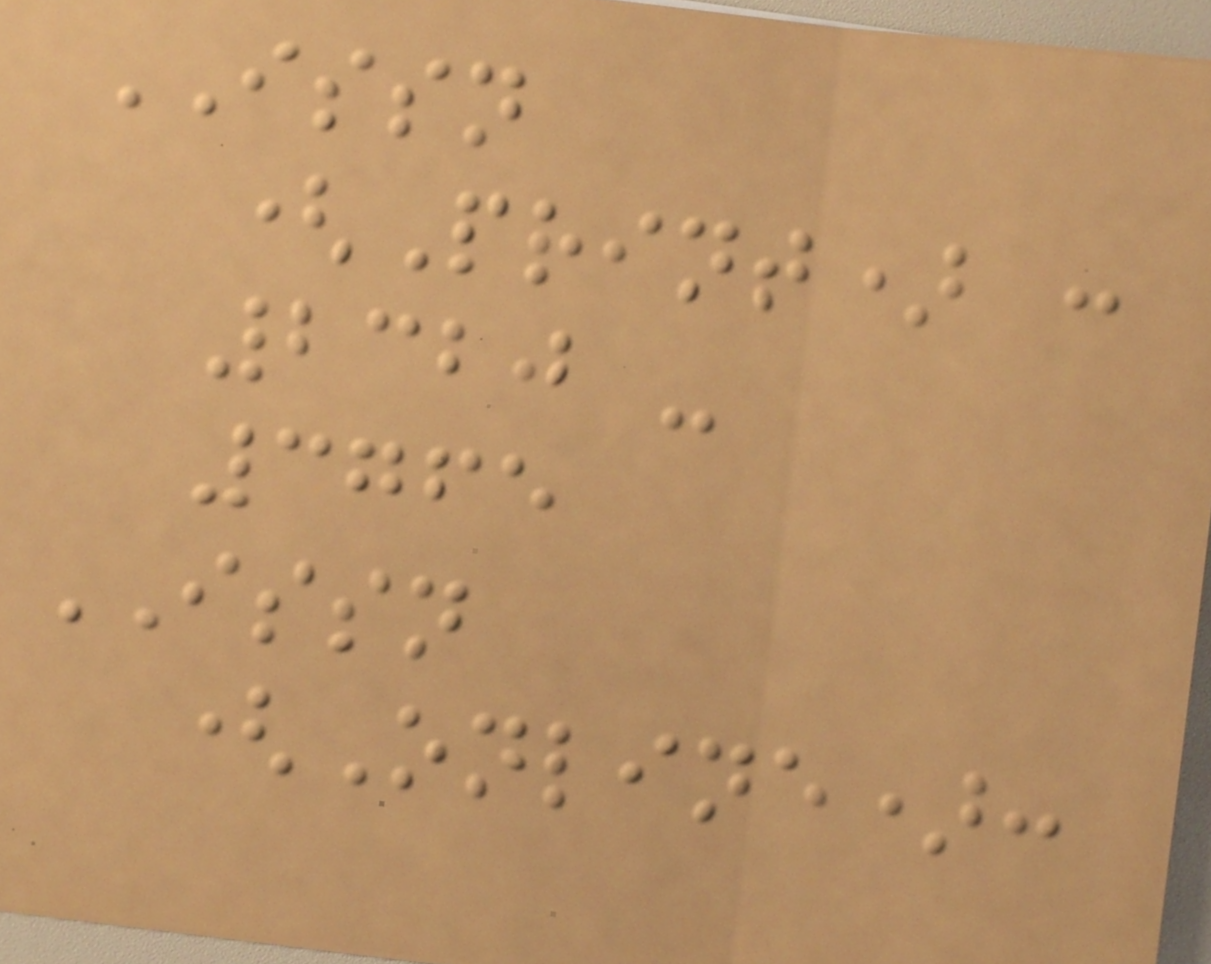ISSN
(Print) :
2320 -
3765
ISSN
(Online):
